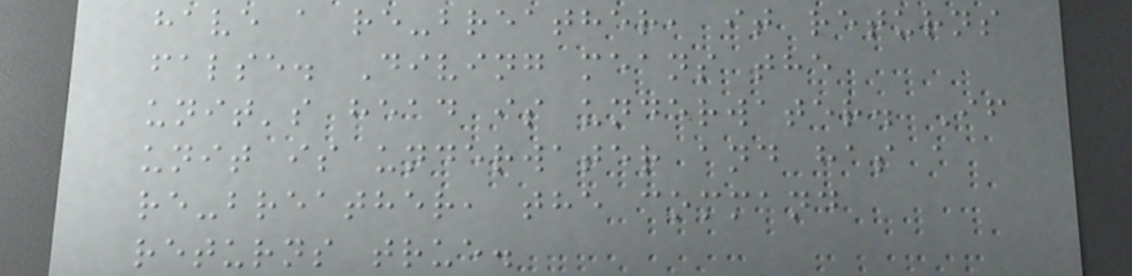have a re-breather, it returns
false. Diving means the
unit's head is underwater. If
unit is underwater and has a
re-breather, the command
returns true.
